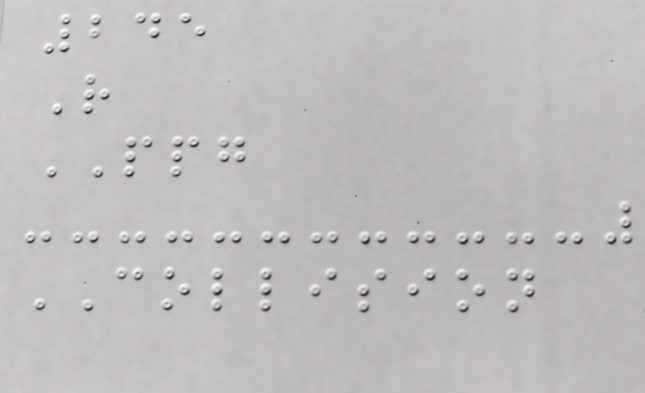245
R
PPG
COLLISION
